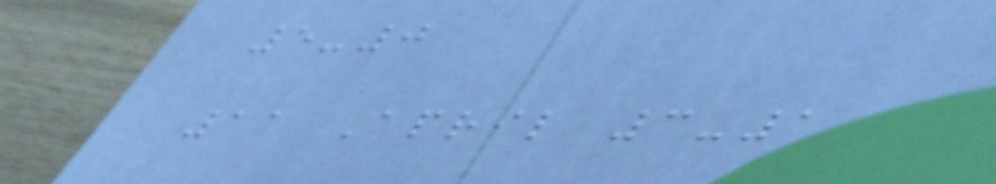5-0
11 April 3-1
